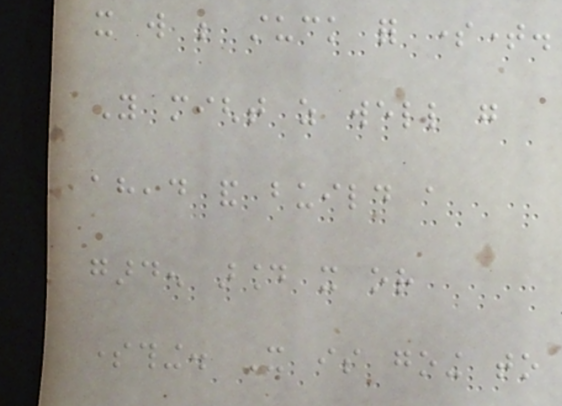it will be stuck for sometime.
You might as well go
ahead and build a
garden around it or
something. It is going to
